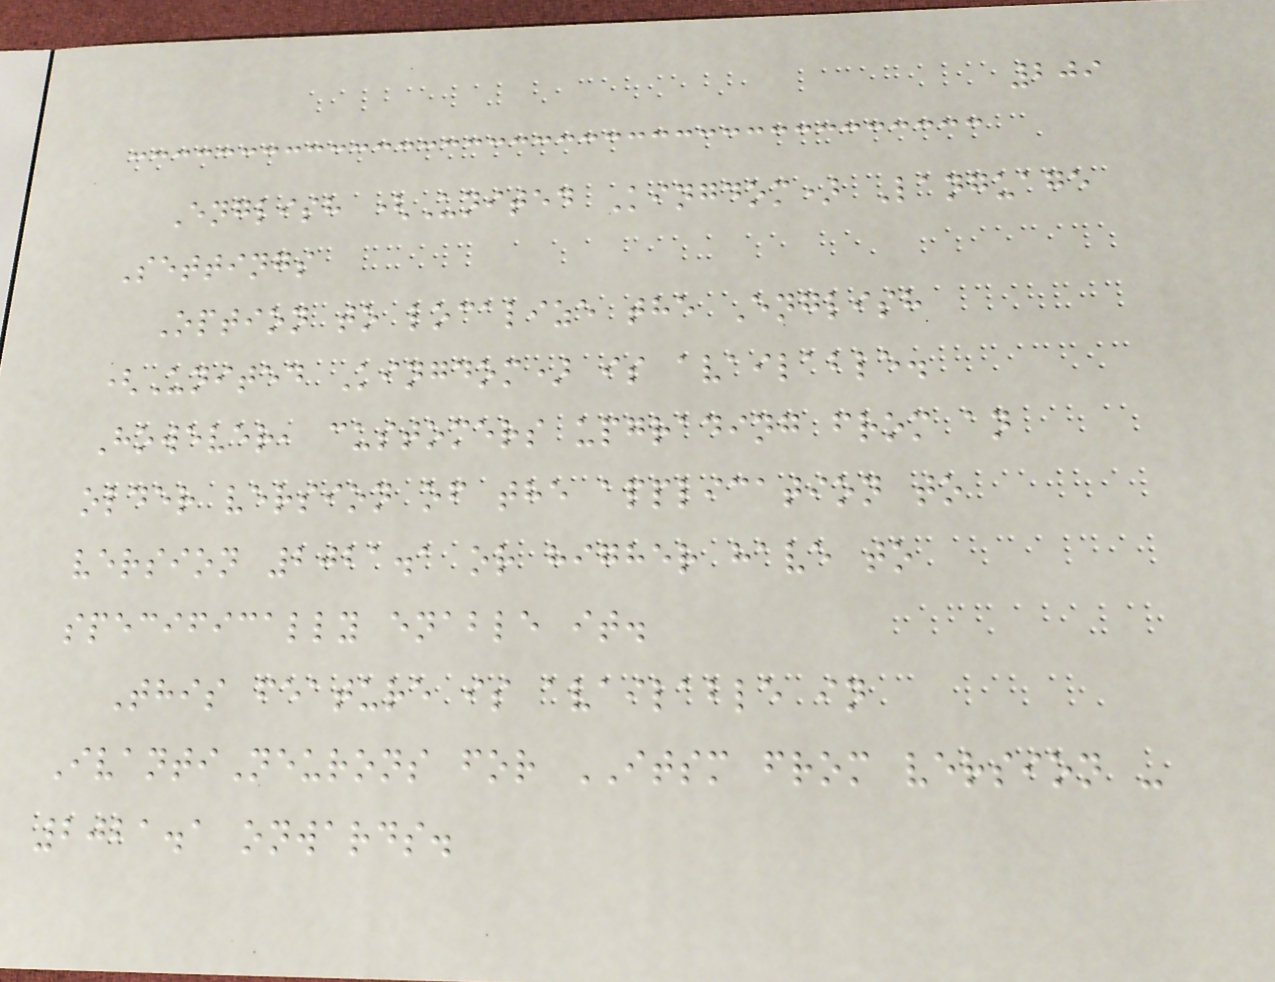209
English (United Kingdom) Language
Settings
Option to localize the English
(United Kingdom) is available.
However, customers upgrading from an
older version of the application to
version 2021.1 or higher have to
specifically enable it.
This feature is available in
IvantiNeurons for ITSM from version -
2021.1 onwards.
